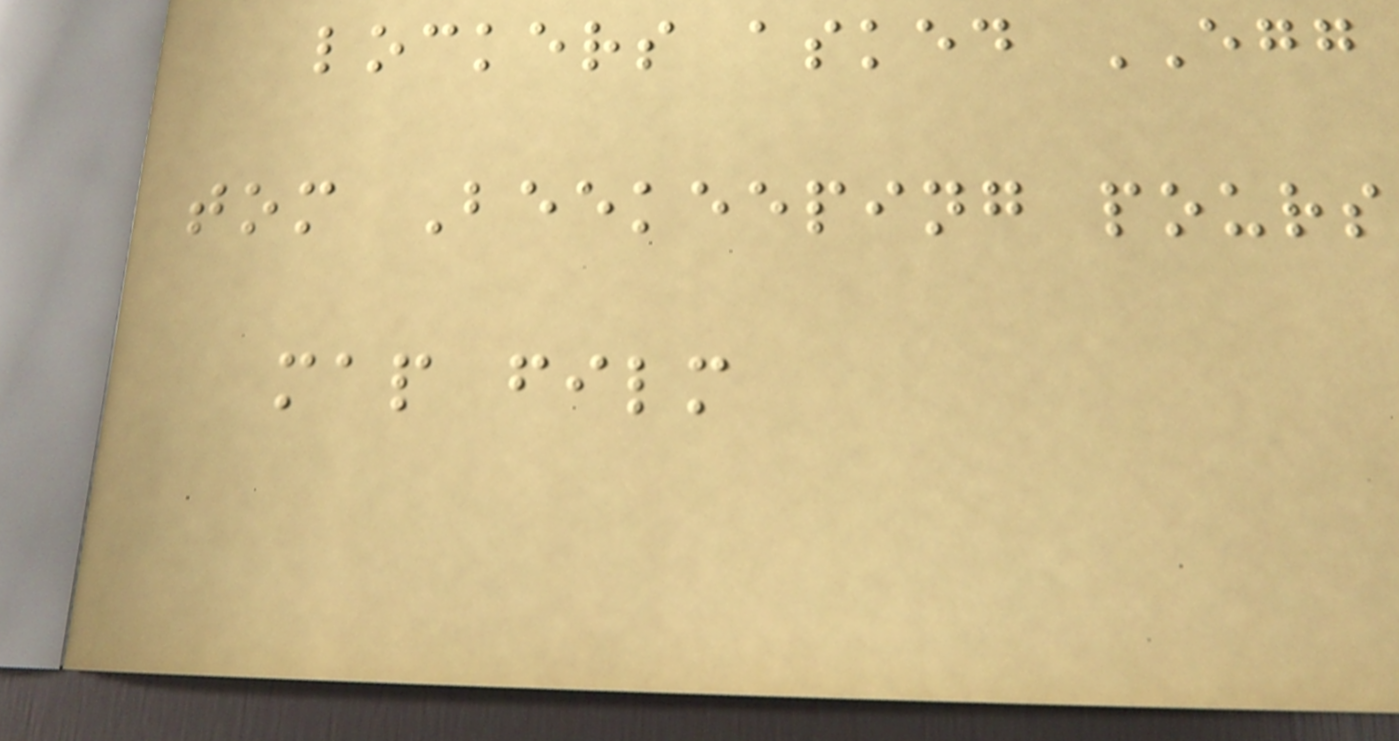lockers asked EGG
tom Beekeeping pours
map film
